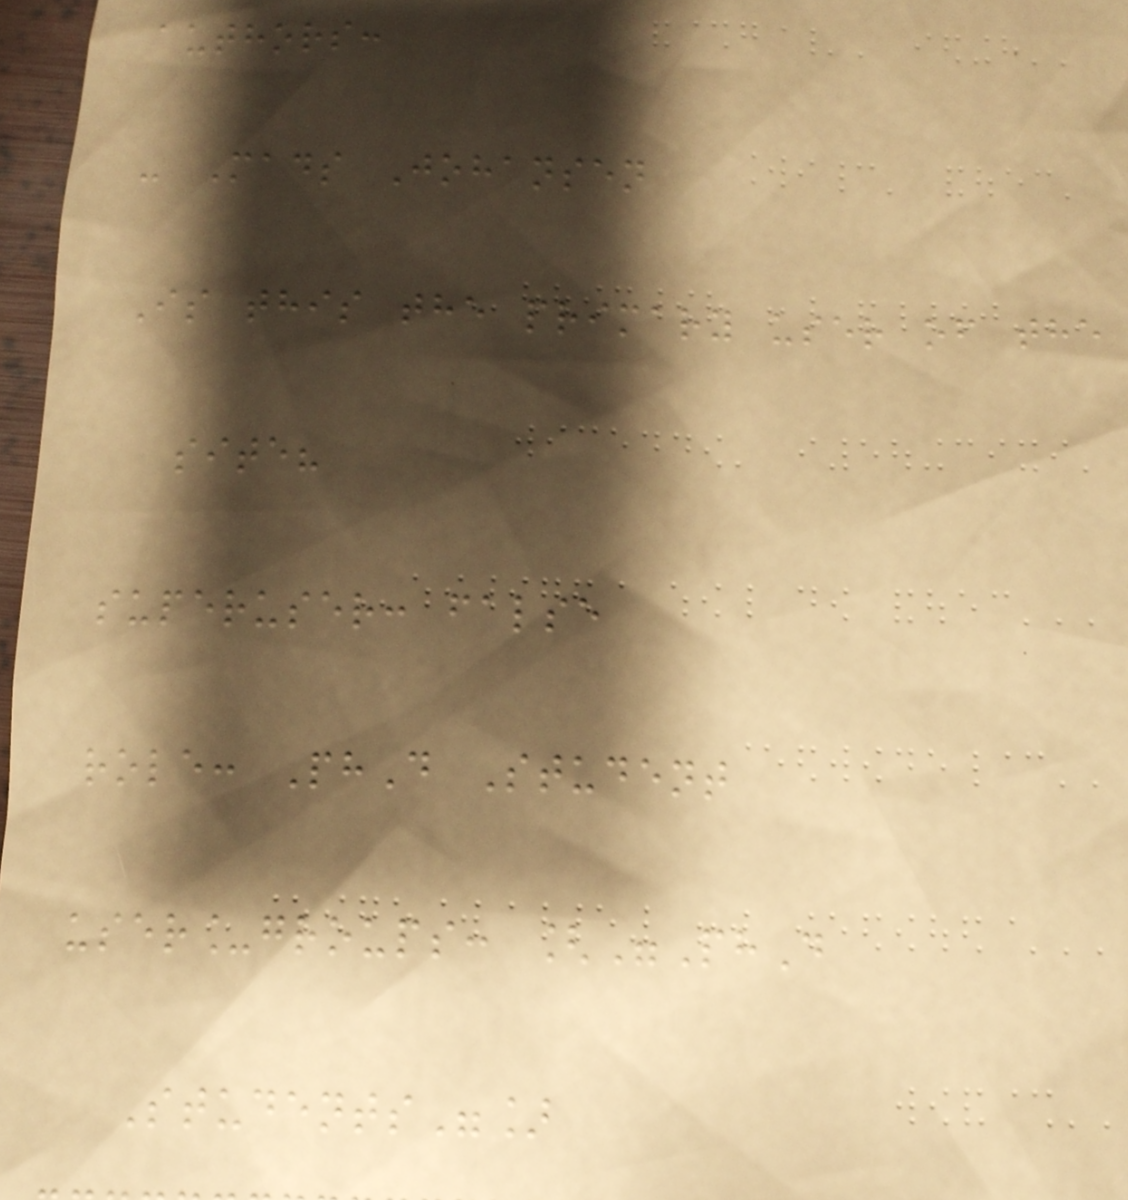authors:
- Mads Johansen
Is this the primary user of the
site?
superuser: false
role: PhD Student
user_groups: ["PhD
Students"]
